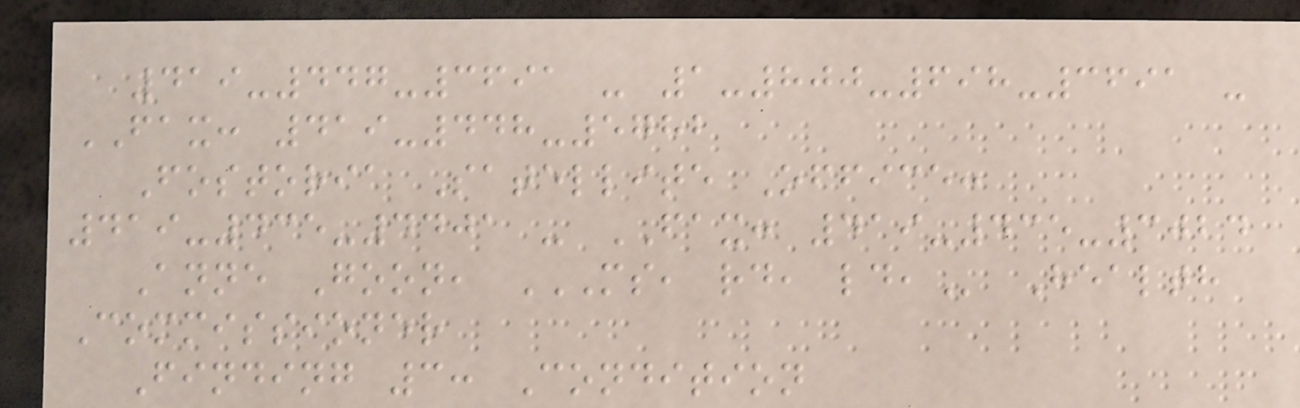419-447-3691 - 1-800-698-3691 -
FAX: 419-448-5782
Fostoria Satellite Office:
419-435-4401 - FAX: 419-435-3024
Anne Goon, MS, RD, LD, Health
Commissioner
Finding 3: Condition
